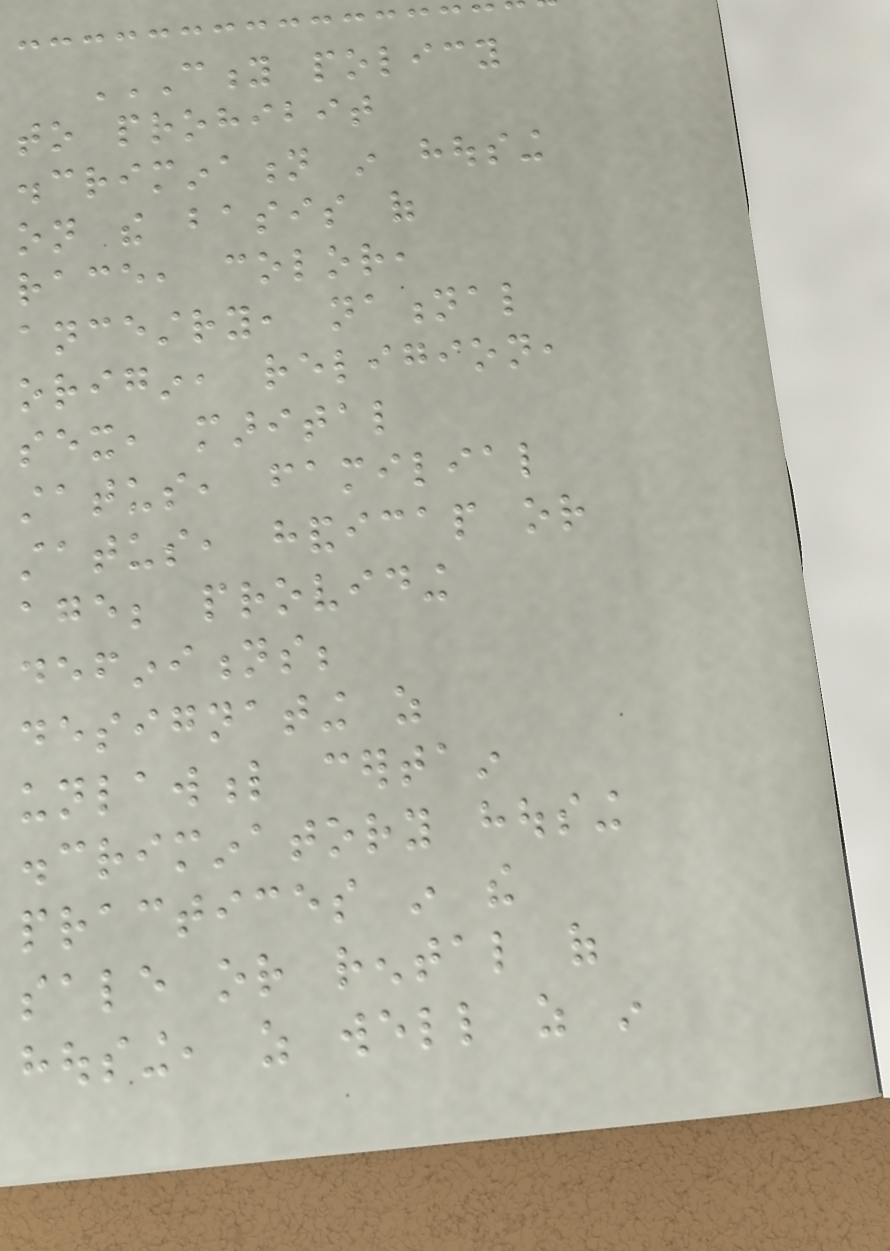CITY POLICY
TO PROHIBIT
DISCRIMINATION IN HOUSING
ON THE BASIS OF
RACE, COLOR,
ANCESTRY, NATIONAL
ORIGIN, RELIGION,
SEX, MARITAL
STATUS, FAMILIAL
STATUS, HANDICAP OR
AGE; PROVIDING
DEFINITIONS;
DESIGNATING AS
UNLAWFUL CERTAIN
DISCRIMINATORY HOUSING
PRACTICES IN THE
SALE OR RENTAL OF
HOUSING, AS WELL AS IN
